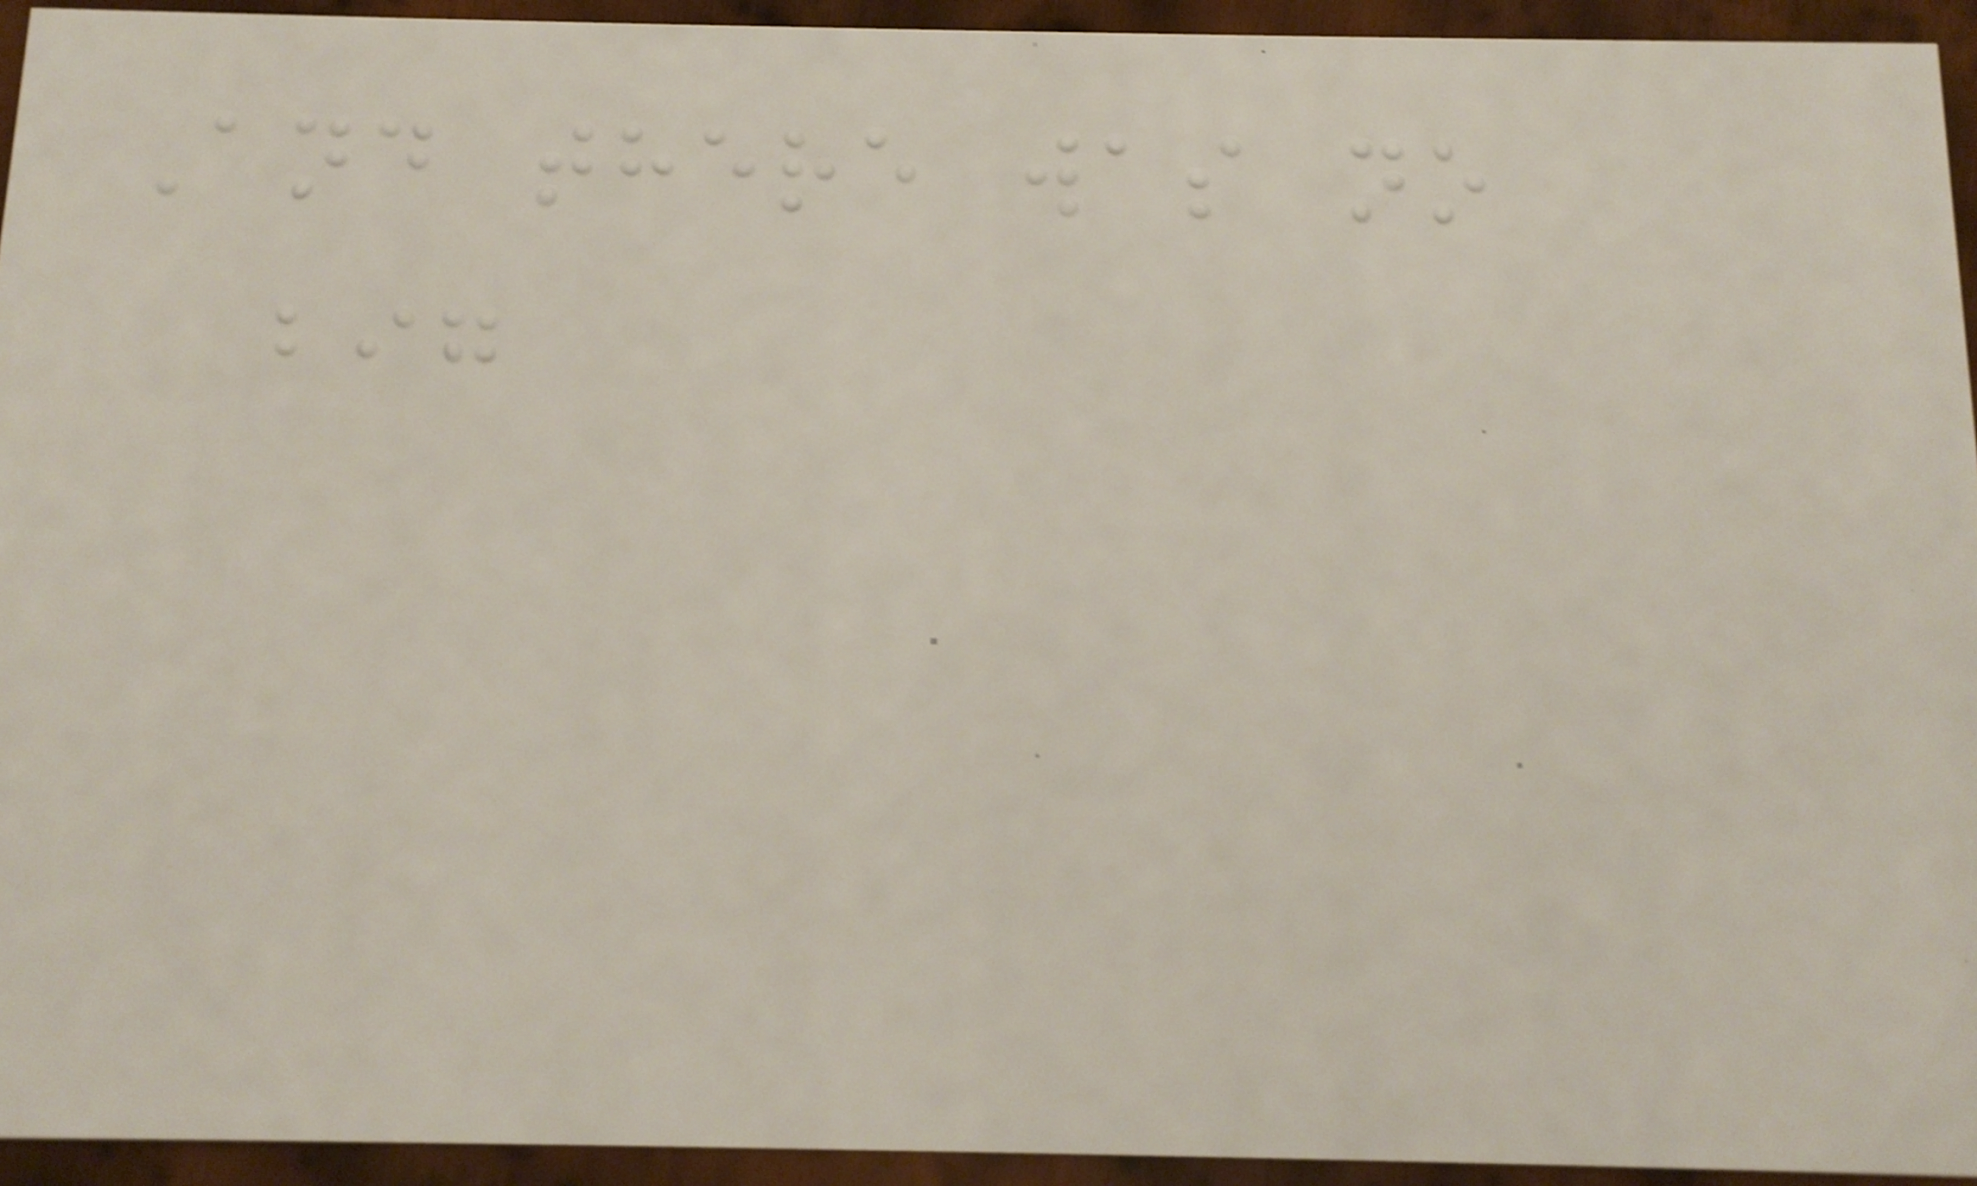And there was no
big
